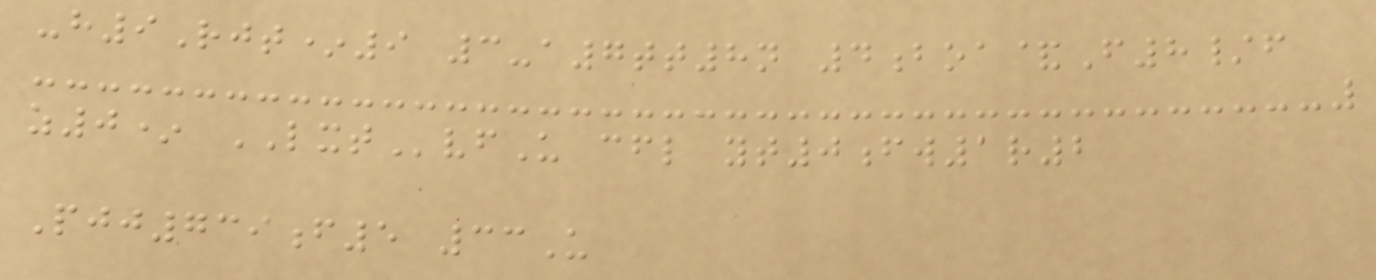-h9Rjt*9 3-a7tt8n 4boa&F8/f
z0* LXTvfU cfl yt0fw1r2
Pjj739f5 33U
